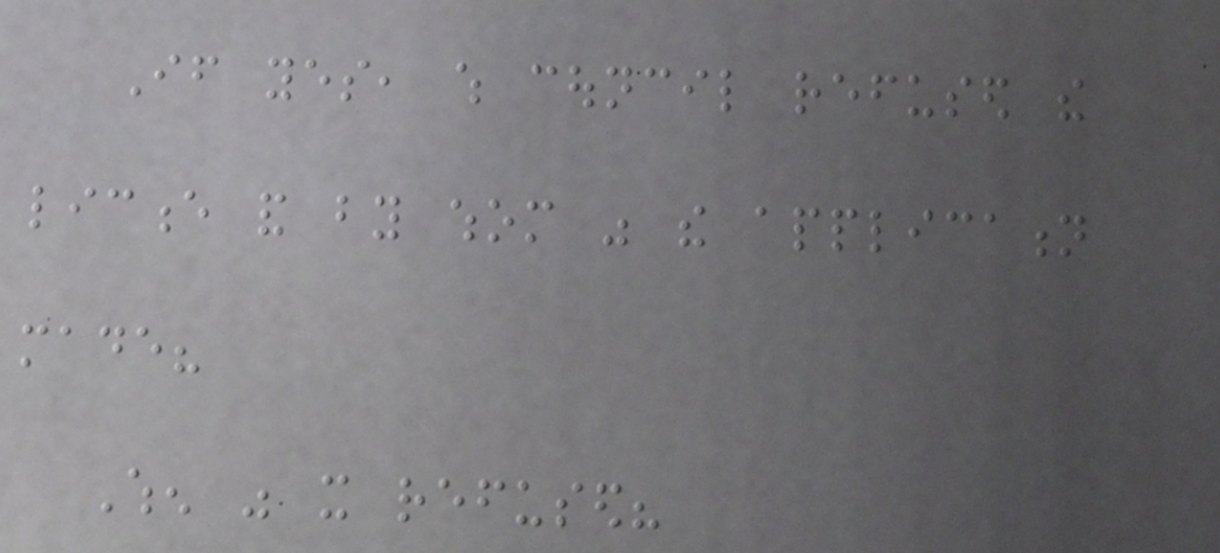If yes, which council refused the
licence and by whom was the application
made?
When was it refused?
